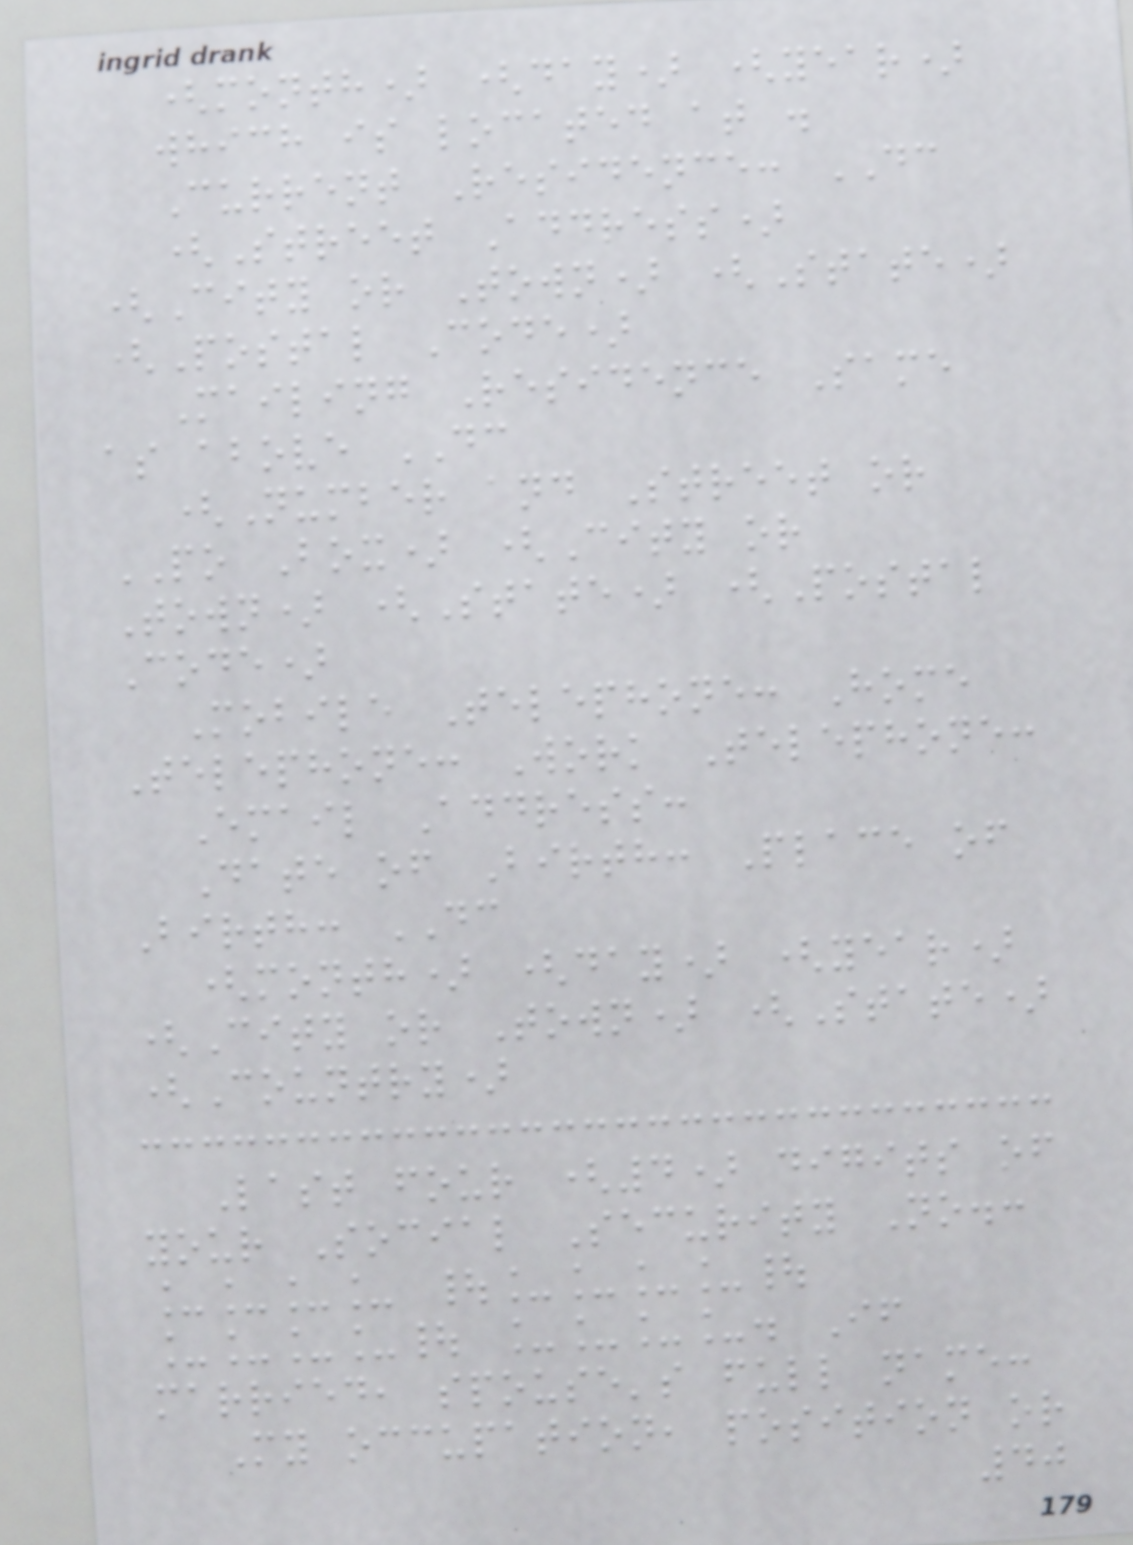(month) (day) (year)
which is located at .
Current Residence: DC
(Street Address)
(City or Town) (State)
(Postal Code)
Mailing Residence Same
as above DC
(Number and Street or
PO Box) (City or
Town) (State) (Postal
Code)
Mobile Telephone: Home
Telephone: Work Telephone:
Email Address:
Date of Birth: Place of
Birth: DC
(month) (day) (year)
(City or Town) (State)
(Country)
Last four (4) digits of
your Social Security No.:
____ |____|
____| ____. If
married, spouse's full name:
My occupation, position or
40
